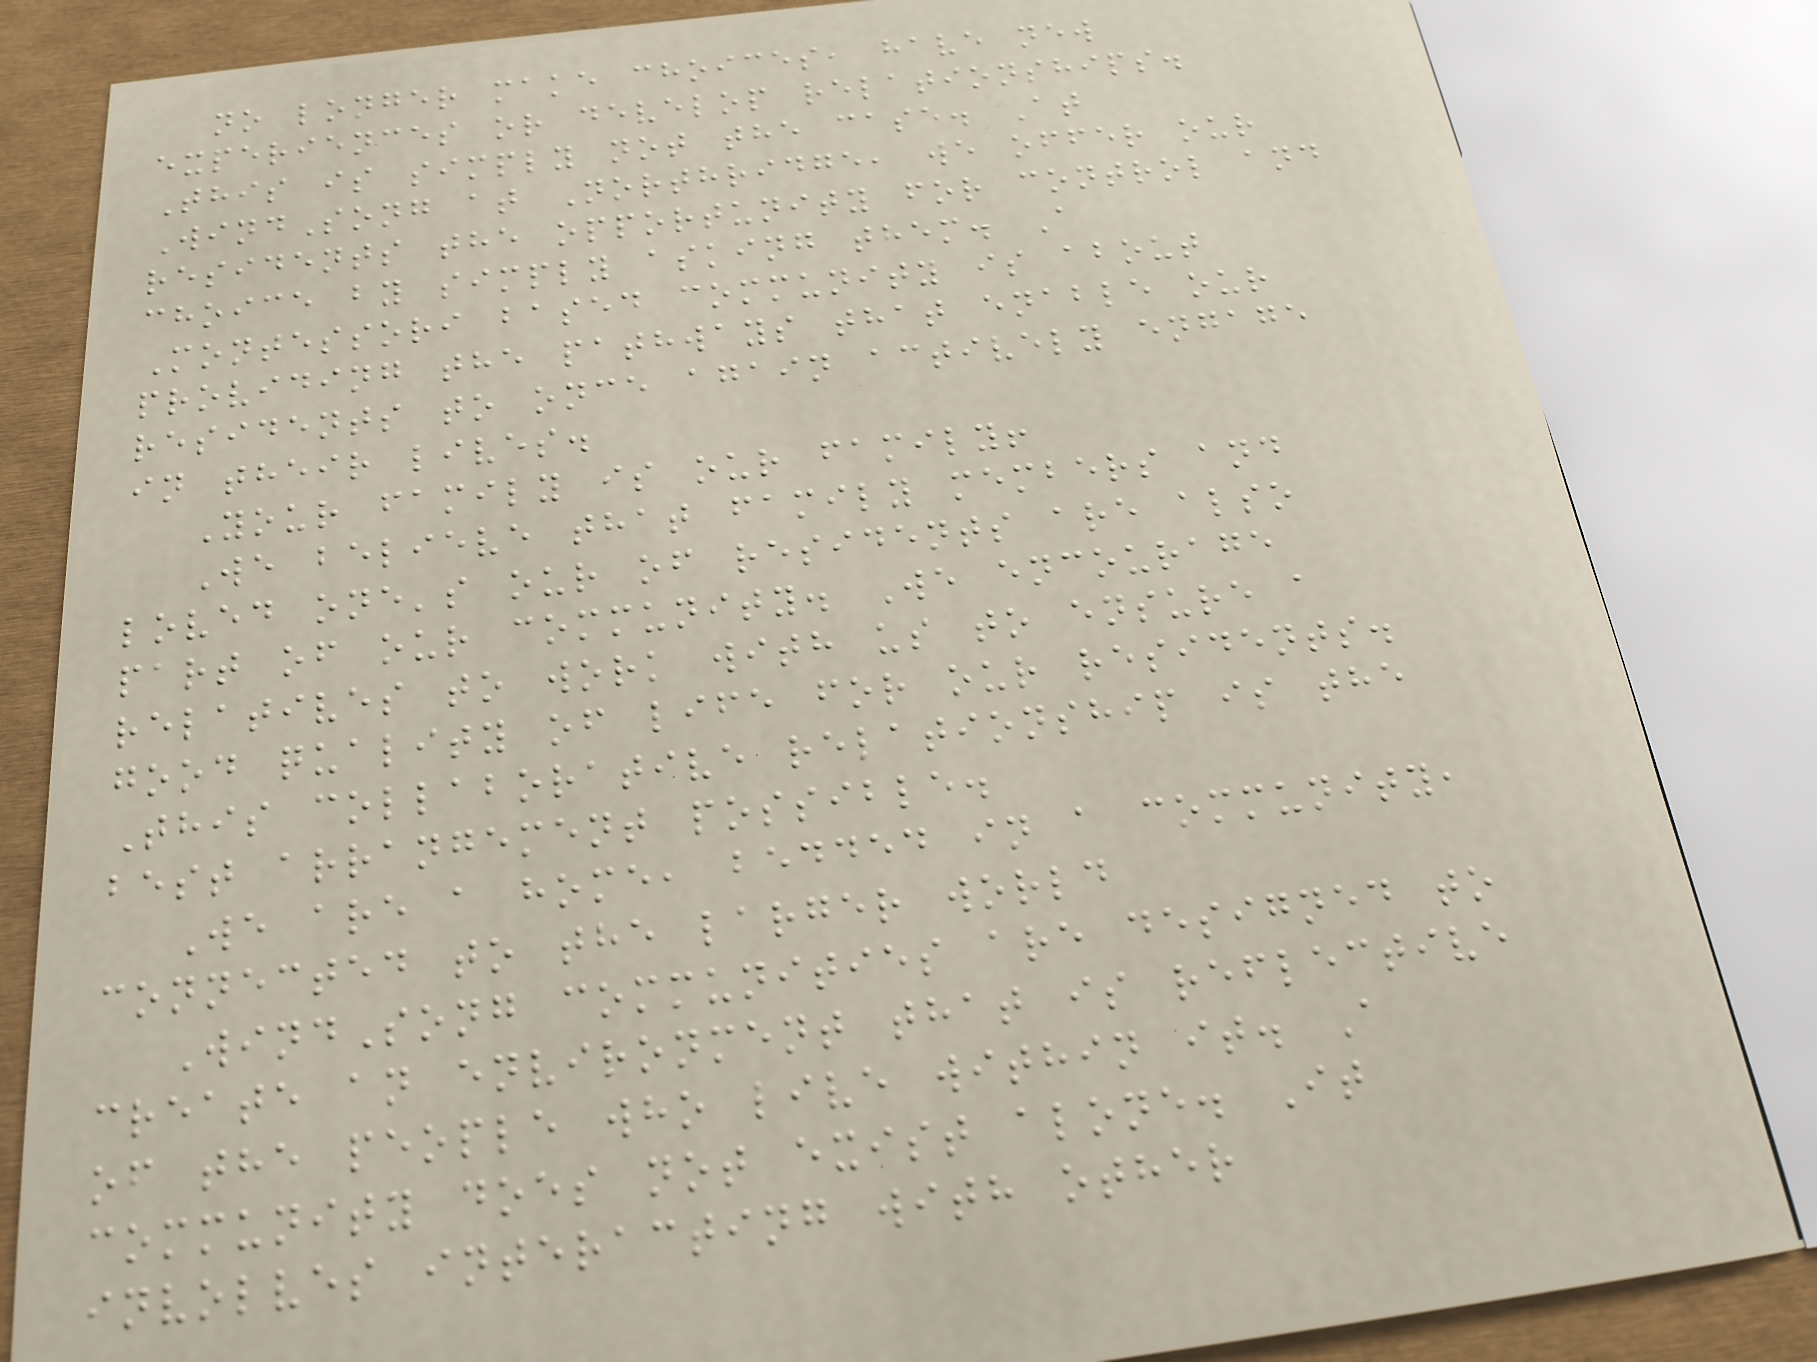no longer make choices, have new
experiences or develop relationships.
This is simply not the case. At
WindSong at Northridge, we offer our
residents the opportunity for control and
choice by simply asking them. A
Montessori based community is about
providing the pathways that enable our
residents to once again actively engage
in their lives.
Your family is our family!
We believe that family members and
loved one's our of residents are also
part of our community. We encourage
relatives to work with us to ensure a
good quality of life for our residents.
This collaborative relationship is the
best arrangement possible.
We are a home, bedded in a community,
connected to the larger world
WindSong communities are designed to
create an environment that is reflective
of the people who live within it. A
community does not exist alone. It
involves interacting with other
